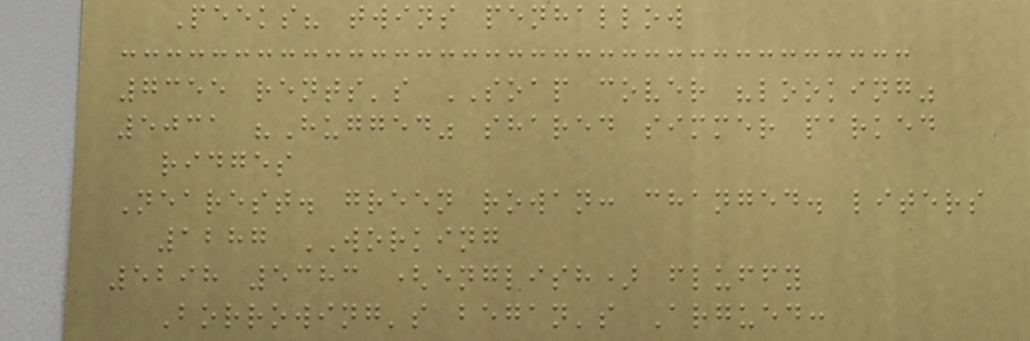Peeks? twins penhallow
7355 rents's SOAP cover "looking"
5031 "Hugged" shared simmer parked
ridges
Nearest. green rowan: changed. liters
1287 WORKING
5298 5383 (english) fluffy
Borrowing's began's Argued:
